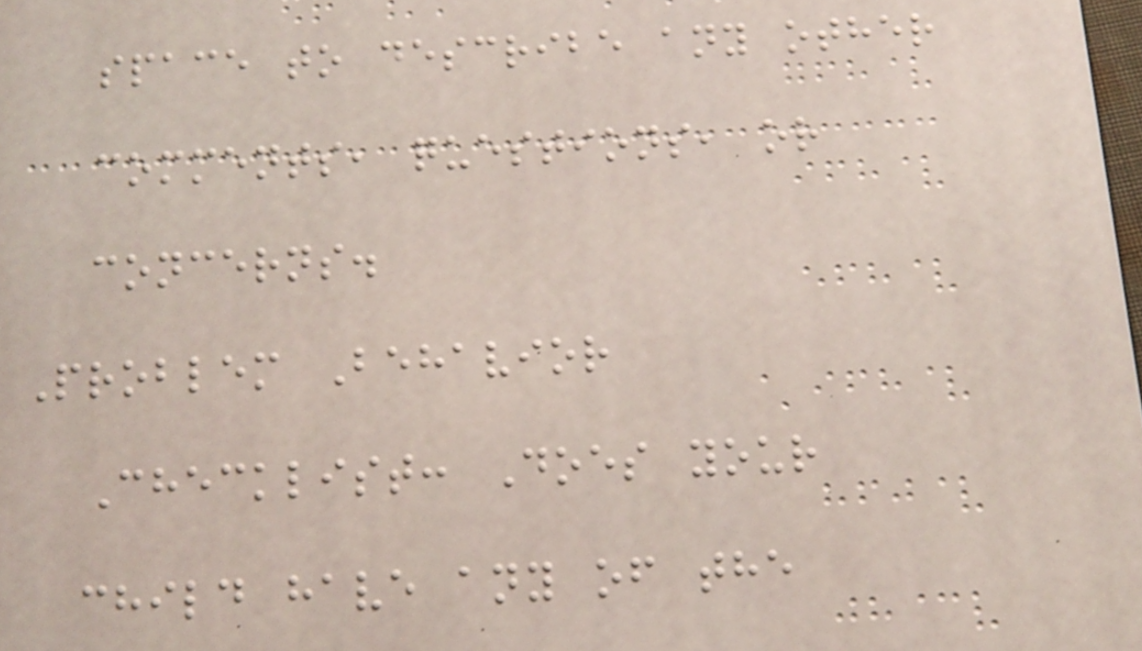space to describe any other
comments, questions, or
concerns.
Problem Behavior
Checklist: Does your
child have any of the
